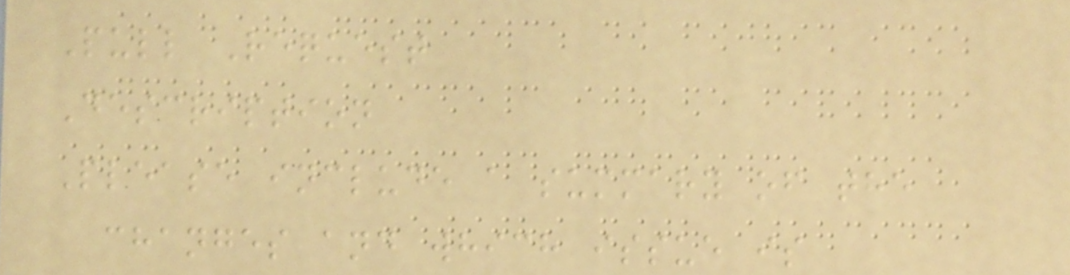Pull Request
Description
Please include a summary of the
changes and which issue is
